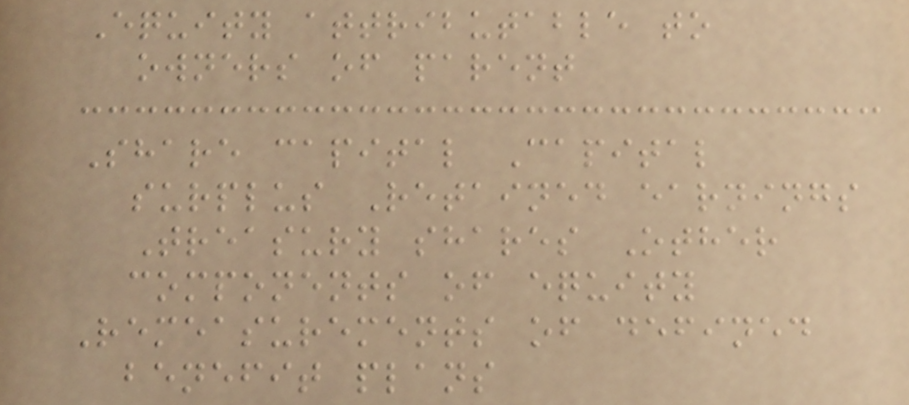Equity attributable to
owners of parent
Share capital Capital
surplus Retained earnings
Treasury shares Other
components of equity
Remeasurements of defined
benefit plans
